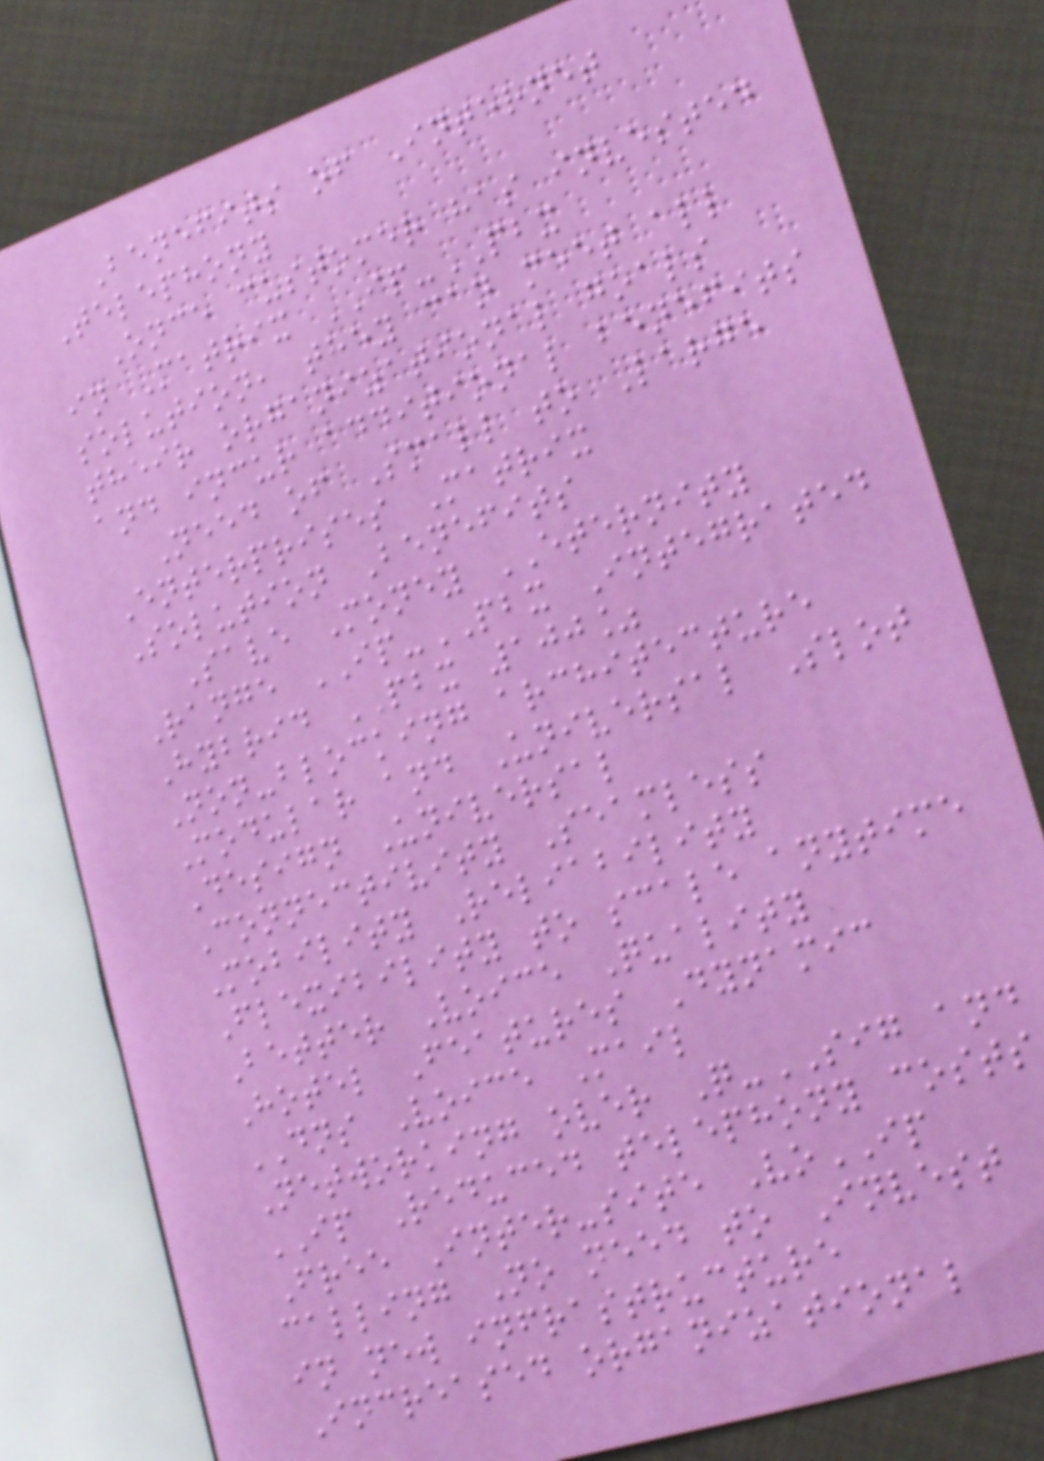Benefits of Internet
Telephony
Once customer has invested
in Matrix IP-PBX
solution, they can meet all
their organizational goals
and incur additional benefits
Need of Small to Large
Enterprises Matrix
Solution Benefits
Save Money ETERNITY
Range IP-PBX Integrated
Hybrid PBX 100%
Non-blocking architecture
Modular and Universal Slot
Design Universal
Connectivity Seamless
Mobility Reliability
Flexibility to scale anytime
Better Voice Quality
Hotel Features Dynamic
DNS Voice Mail
Networking over Q-SIG and
IP Reduced telephony costs
Free Inter-site VoIP
calling No need to Invest
in new infrastructure
Increased organizational
